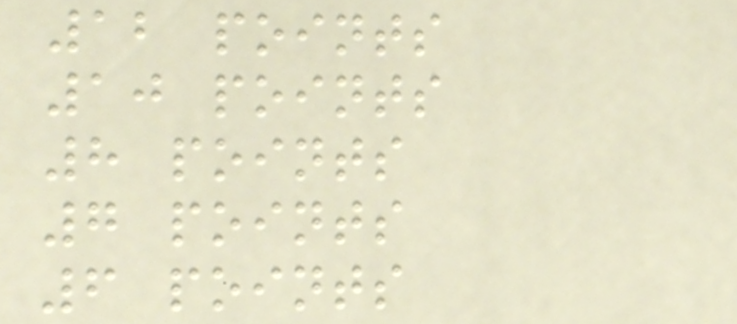12 points
10 points
8 points
7 points
6 points
